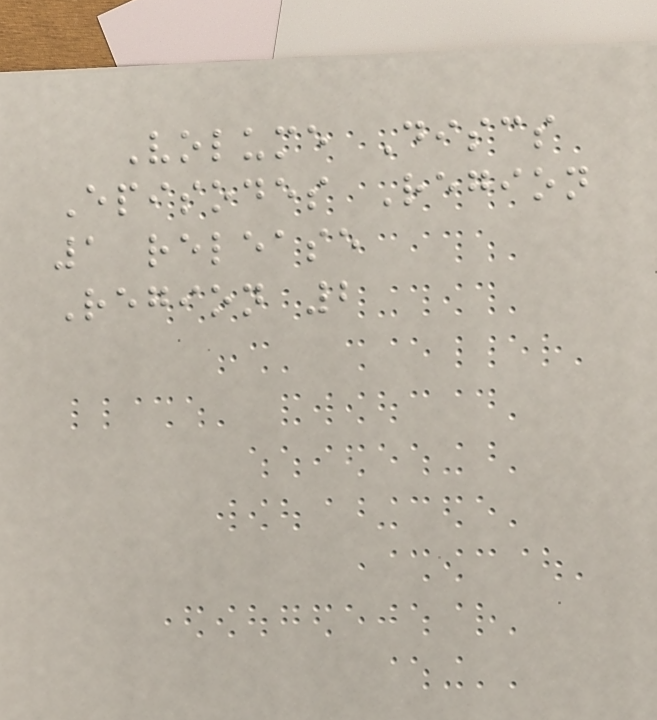Volume Discs
Episodes Region
1 release
Region 2
